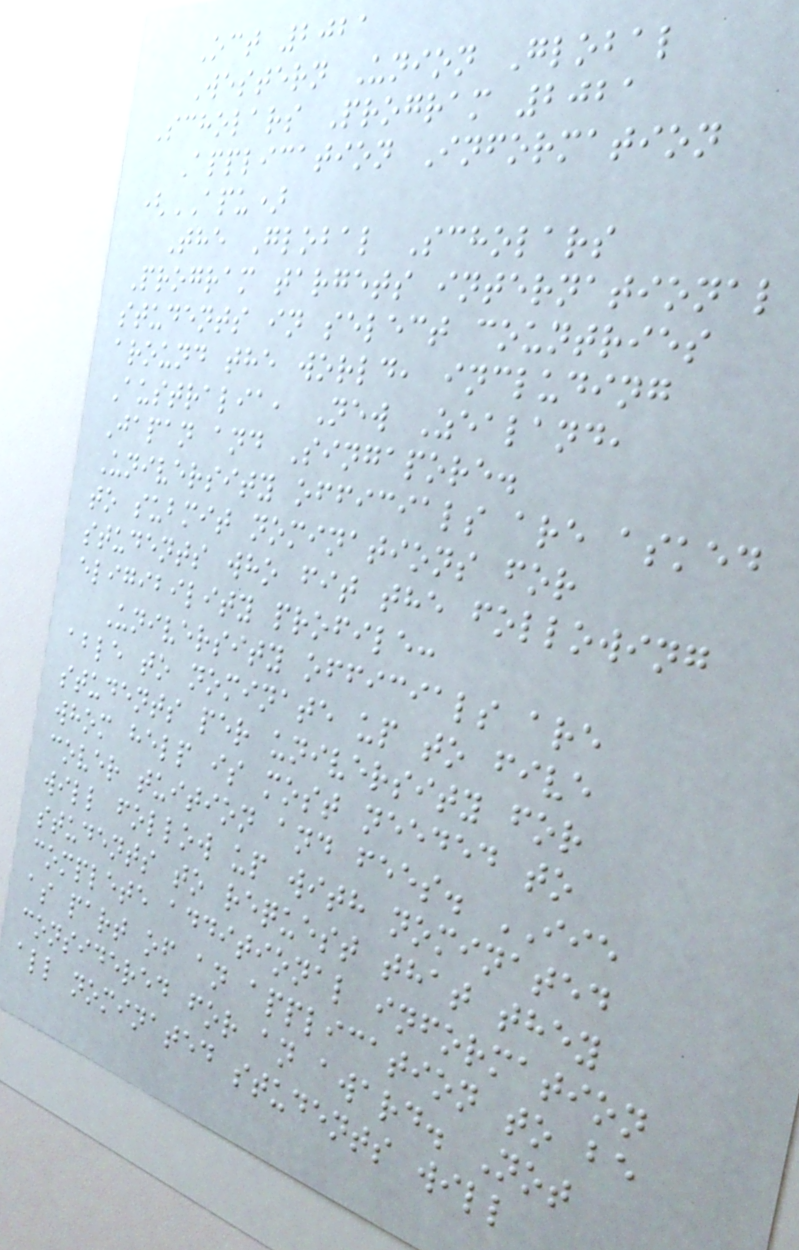Oct 2021
Western Union Global
Scholars Program 2021
Application Information
(APU)
The Global Scholars
Program targets international
students in select countries
around the world, including
Australia, New Zealand,
Japan and Singapore.
University officials are asked
to submit nominations for
students who fit the following
eligibility profile:
University officials are
able to nominate up to five
students per university for
whom help is most needed to
cover tuition and fees. IIE
will follow up with nominated
students to request that they
complete additional information
as part of an application to be
considered for an award. Not
all nominated students will
